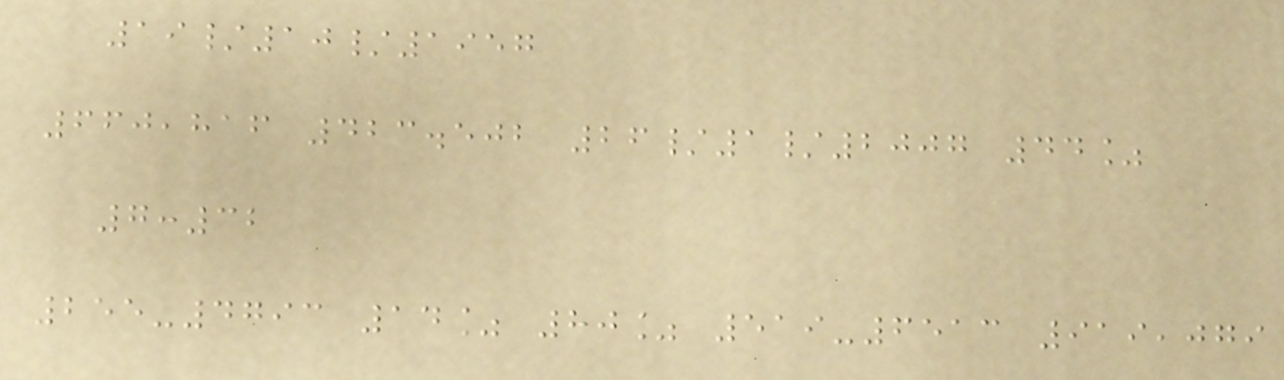19/10/1957
660,816 423.502 26/1/2007 44%
7:32
255-4793 14% 80% 519-6513 919,079
